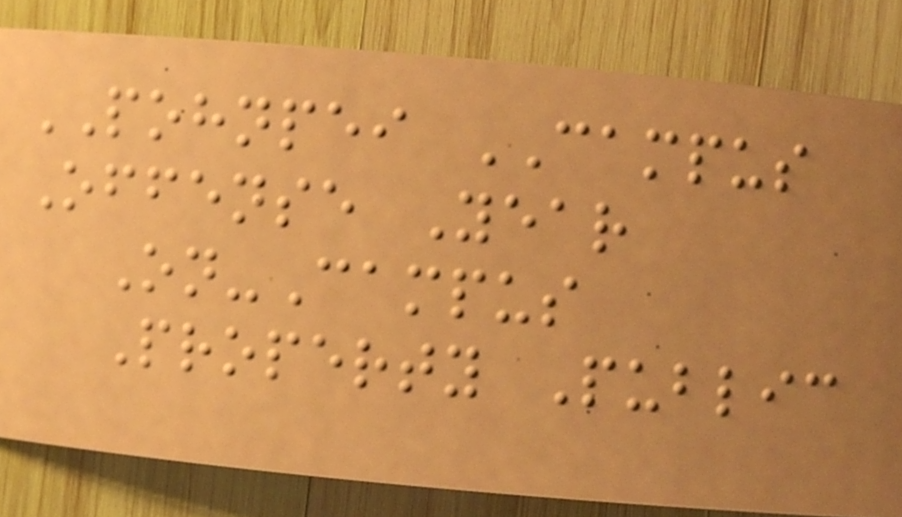POHNPEI CAMPUS
Offense Year
On-Campus
Property Public
